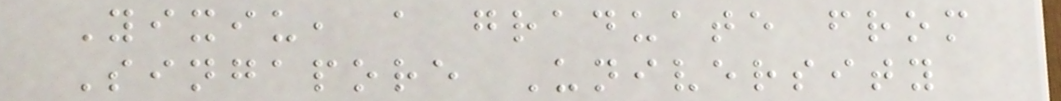Yixiu, a graduate from
Singapore University
